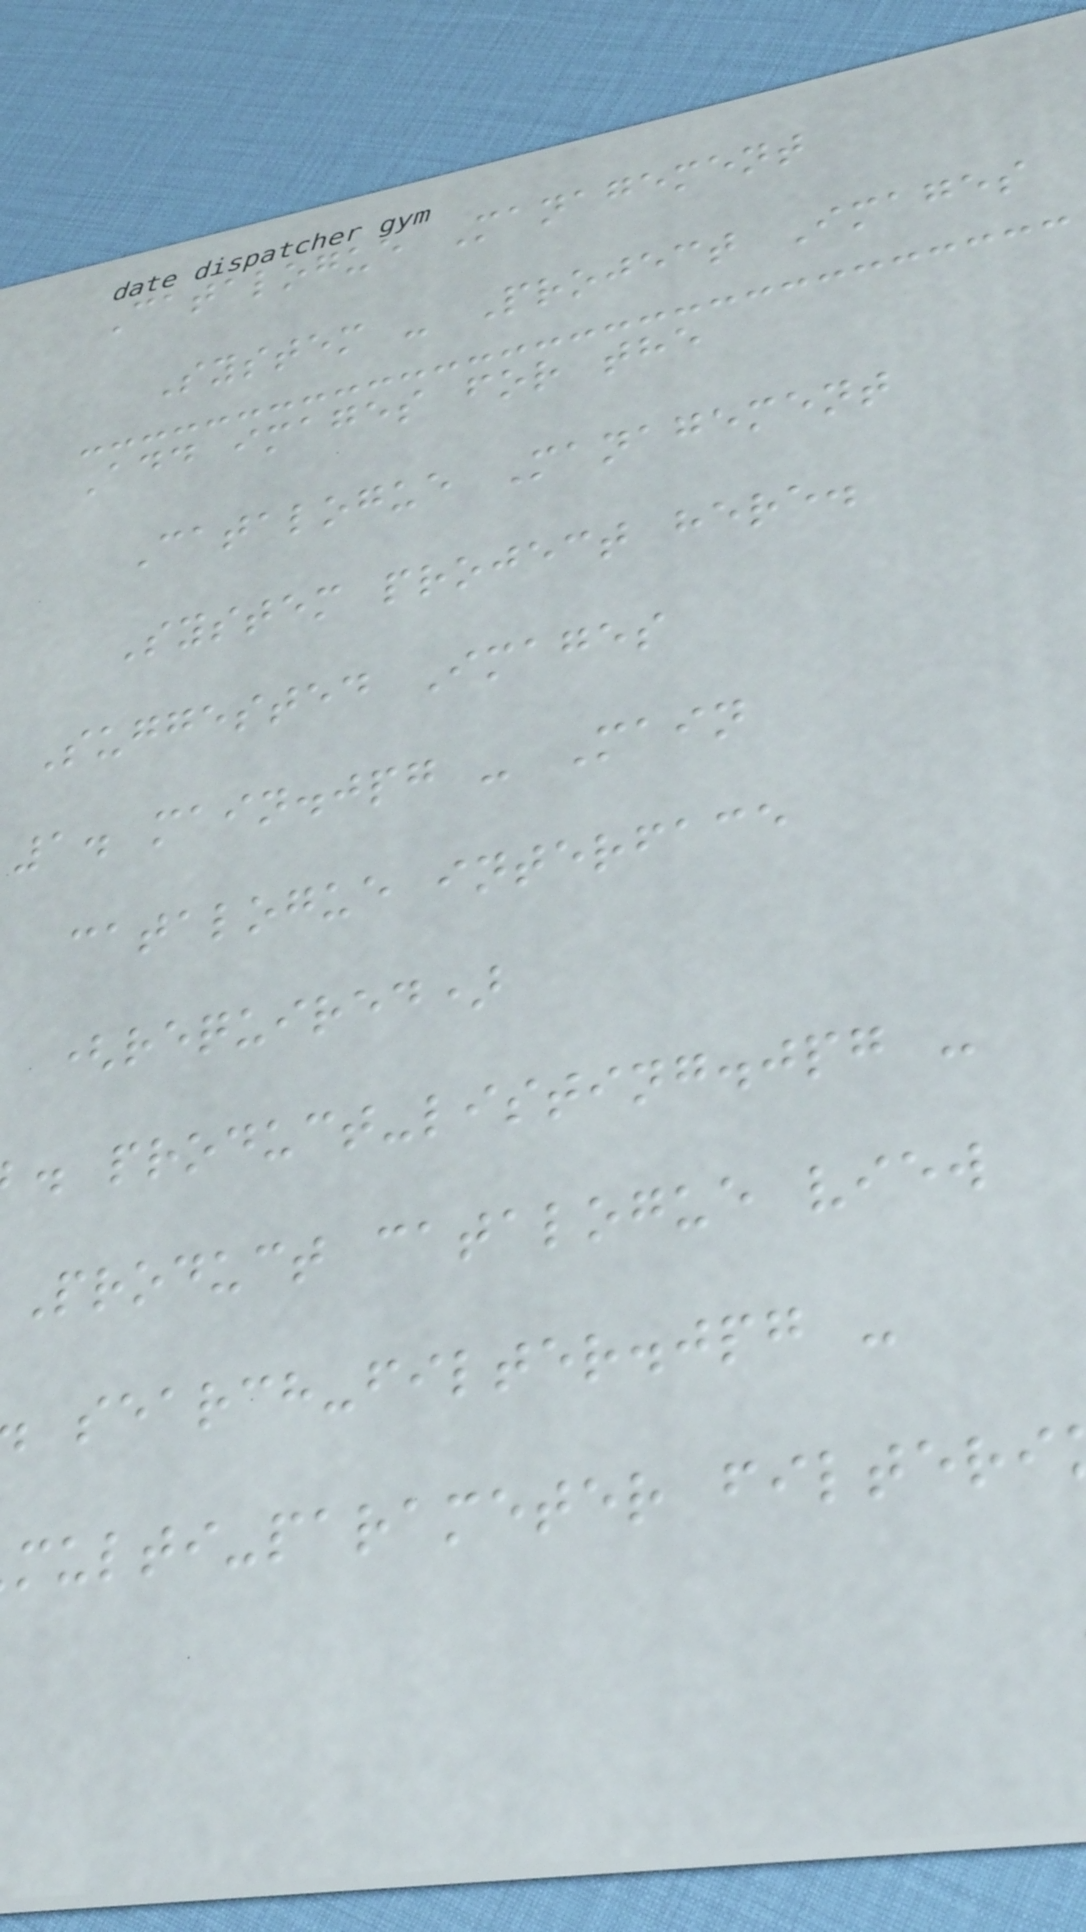Catalogue Management
System - Project Images
Add images for the
Catalogue Management
System project here.
Suggested Images
1. main.jpg - Main
catalogue interface
(required)
. product-listing.jpg -
Product catalogue view
search-filter.jpg -
multi-parameter filteri
